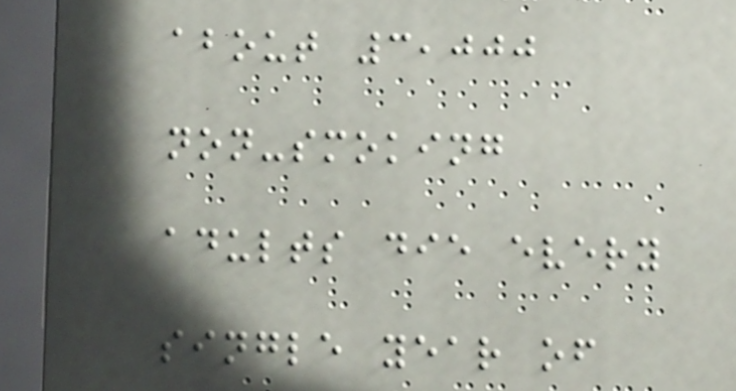about 3,000
non-smoking
adults die every
single year of
